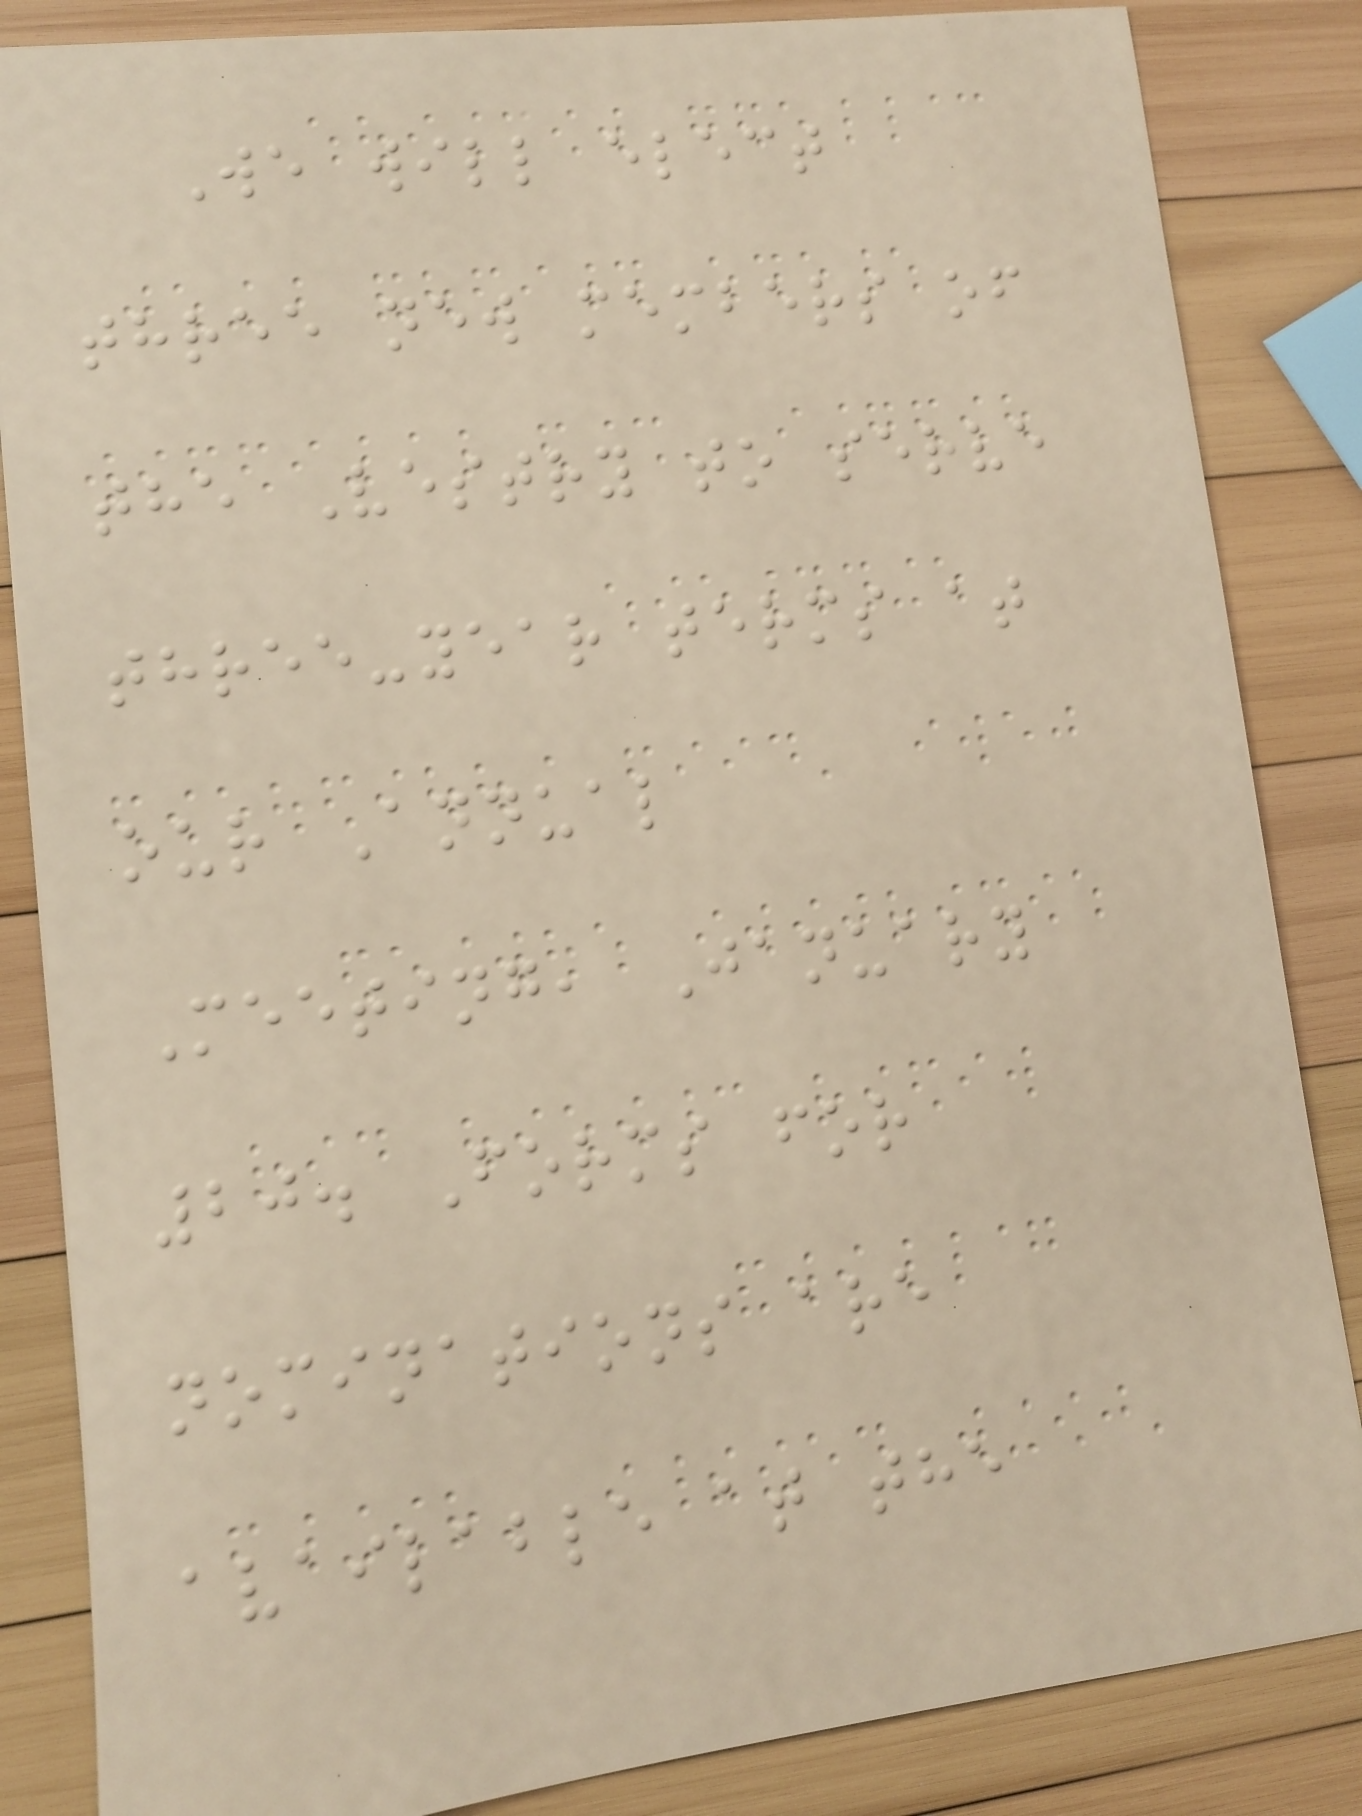We will elect
three new members of
the Vestry to serve
three-year terms at
our Annual
Meeting, January
20. Forms for
nominations are
available at the
